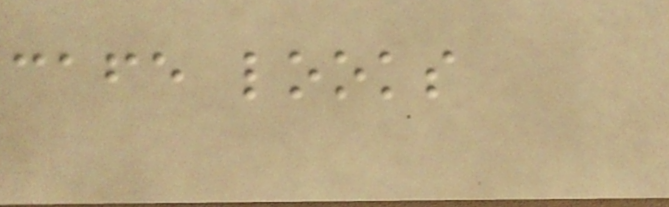cafe looks
